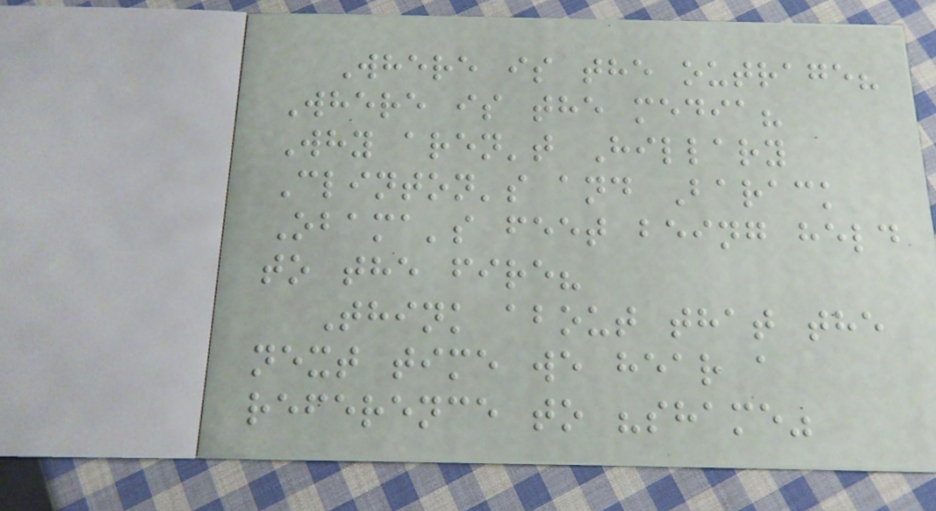Where is the outrage?
Where is the media?
Why aren't Hillary
Clinton's and Barack
Obama's feet being held
to the fire?
Think about that the
next time we hear a
reference to "shame"
